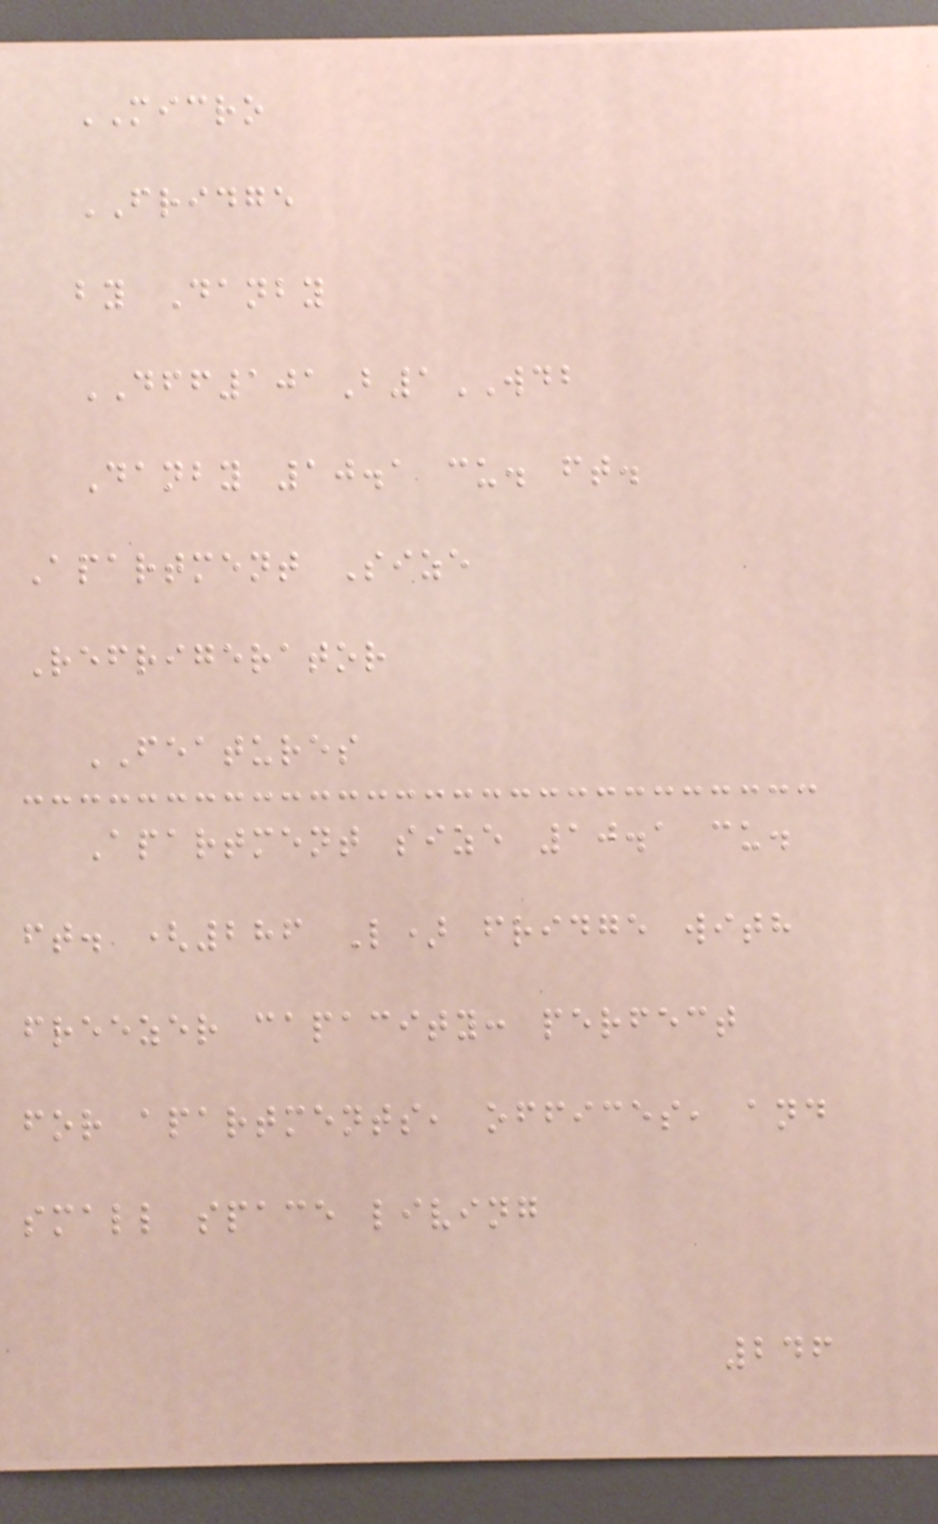MICRO
FRIDGE
by Danby
DFF101B1WDB
Danby 10.1 cu. ft.
Apartment Size
Refrigerator
FEATURES
Apartment size 10.1 cu.
ft. (286 L) fridge with
freezer capacity: perfect
for apartments, offices, and
small space living
246
